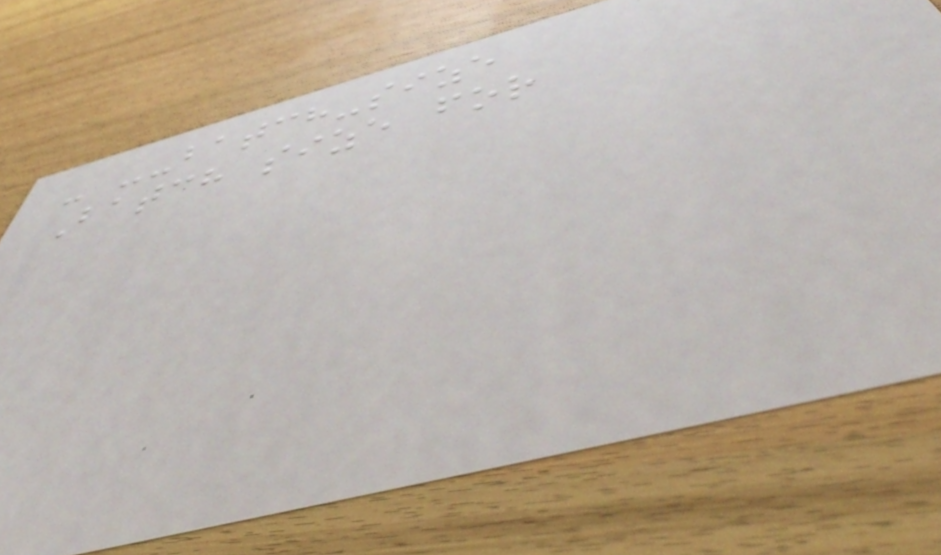- --batch-size
Batch size for
